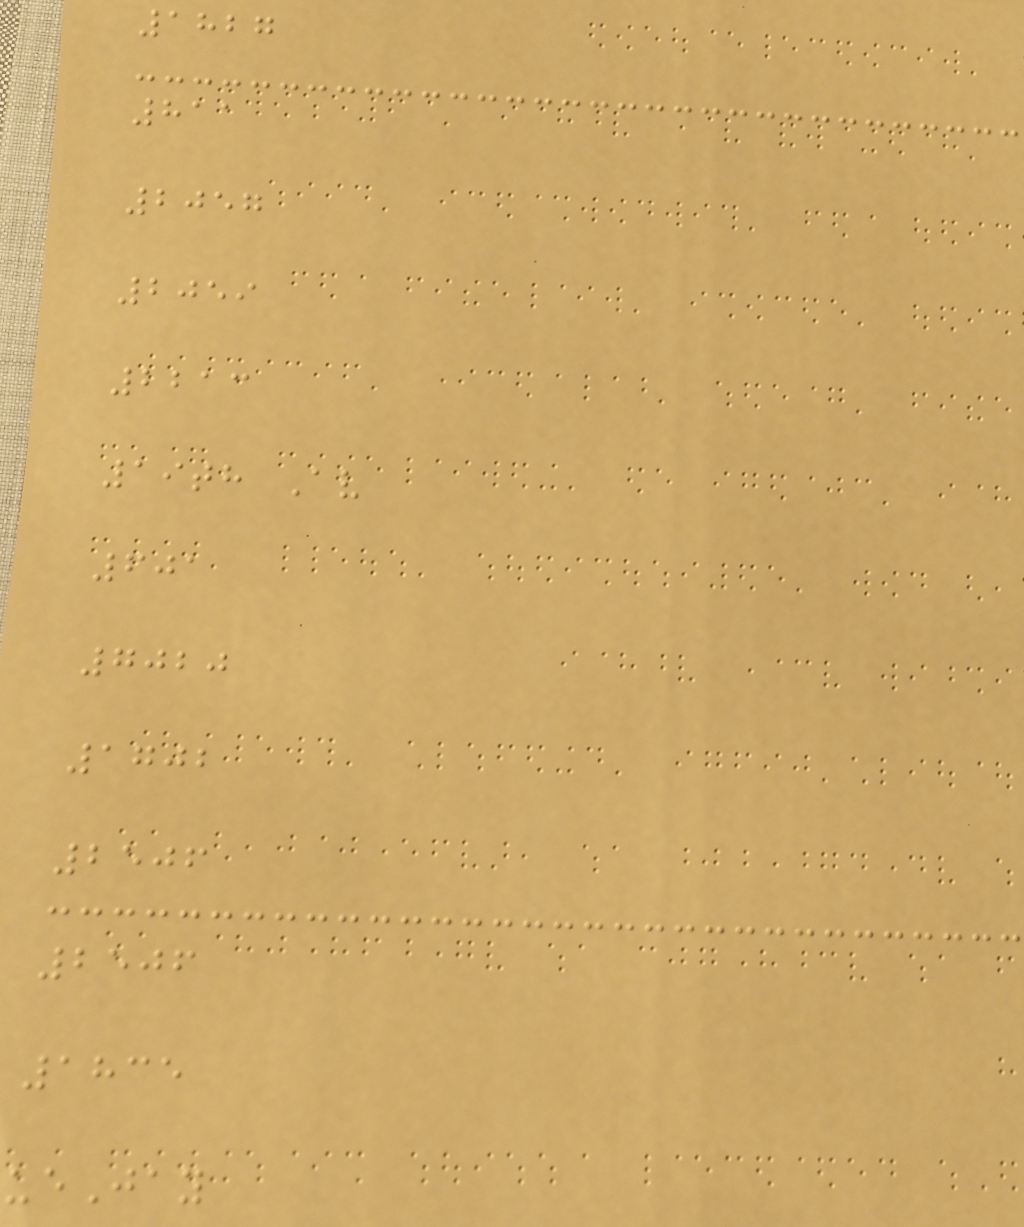1827
811
2057
2059
2213
19th Av
601
7020
1702
2506
2506
1835
ueJay
